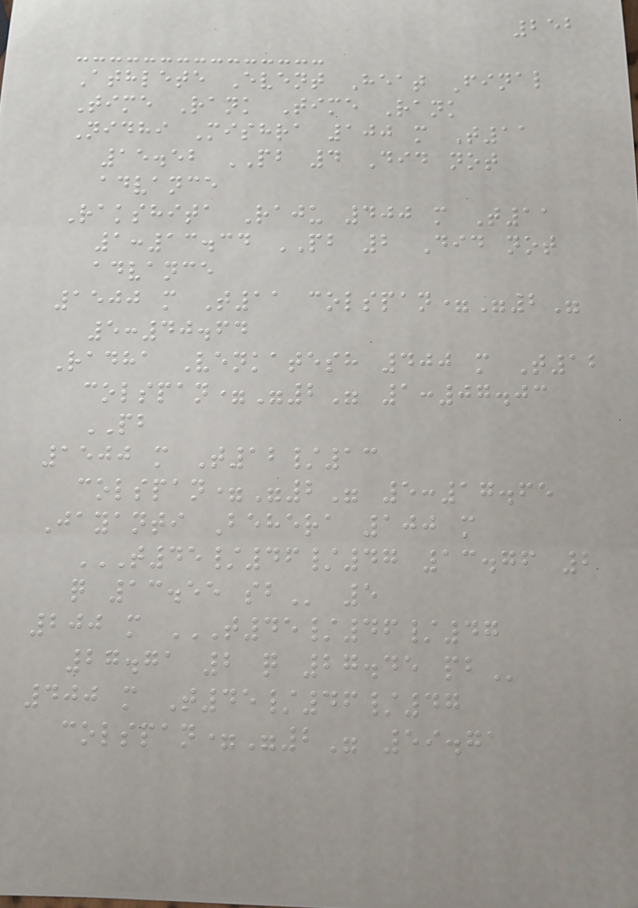252
Athlete Event Heat Final
Time Rank Time Rank
Nidhi Mishra 100 m T11
15.52 PB 4 Did not
advance
Rakshita Raju 400 m T11
1:13.34 PB 2 Did not
advance
1500 m T11 colspan="2"
5:40.64
Radha Venkatesh 400 m T12
colspan="2" 1:07.03
PB
1500 m T12/13
colspan="2" 5:17.65
Jayanti Behera 100 m
T45/46/47 13.76 2
Q 13.55 SB 5
200 m T45/46/47
27.71 2 Q 27.45 PB
400 m T45/46/47
colspan="2" 59.71
